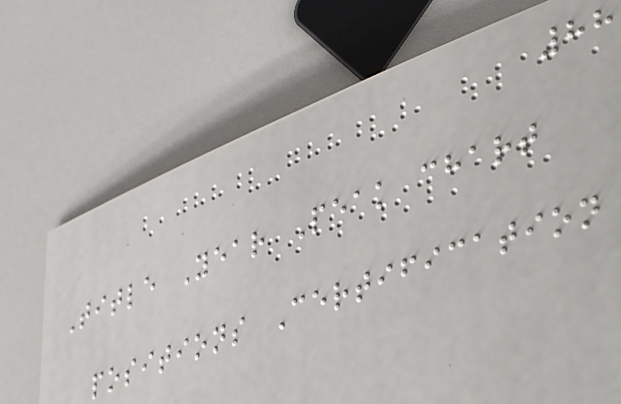88
Title Year Peak chart
positions Certification
